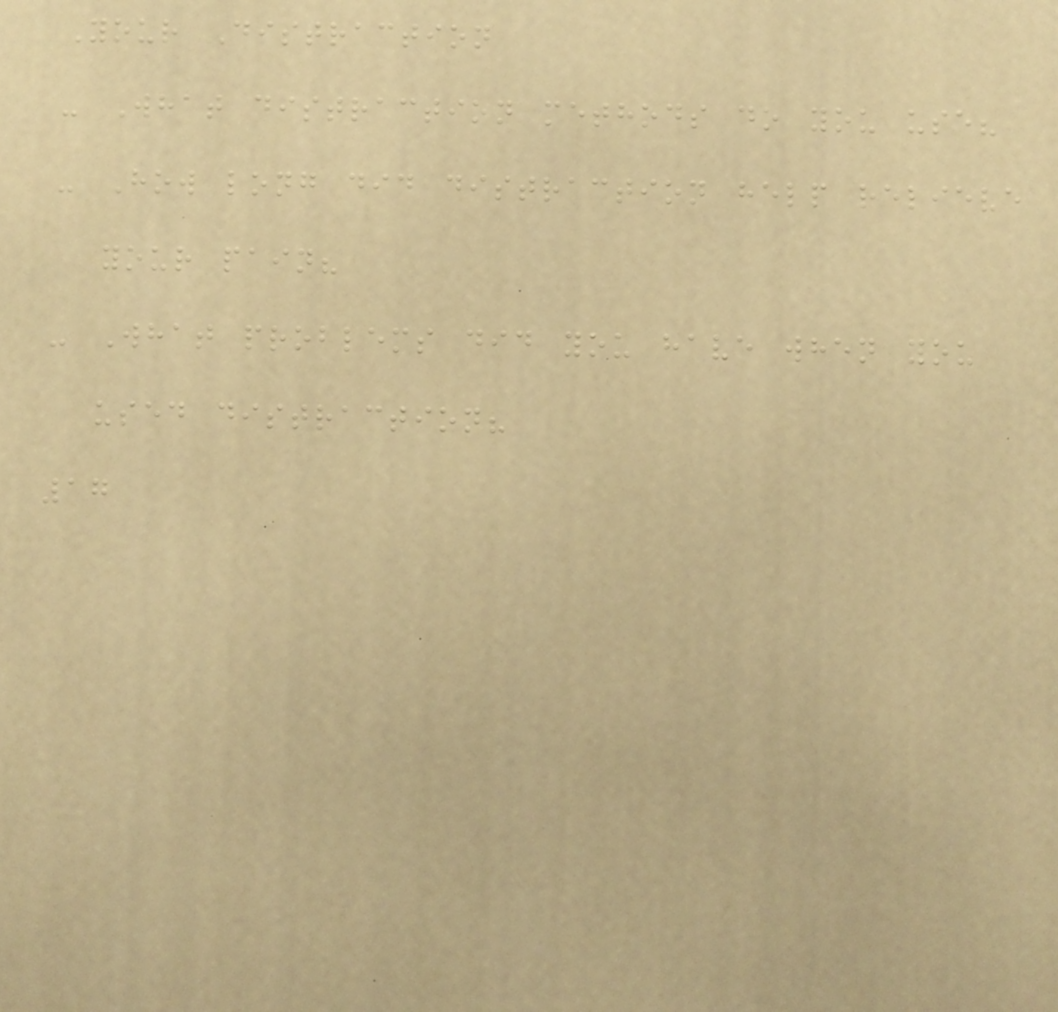Your Distraction
- What distraction methods do you use?
- How long did distraction help relieve
your pain?
- What problems did you have when you
used distraction?
17
